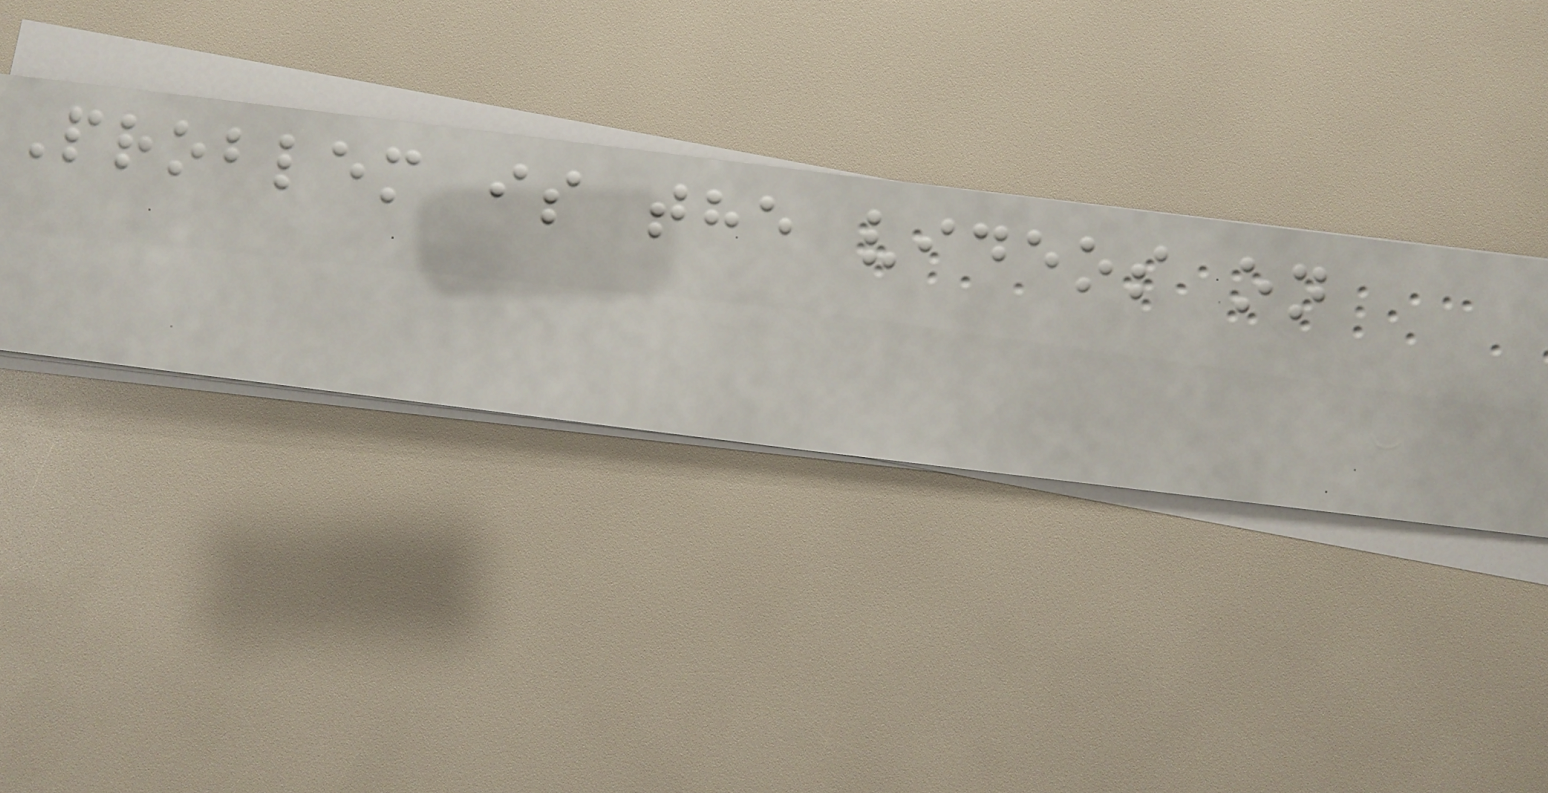Problem is the videos on
